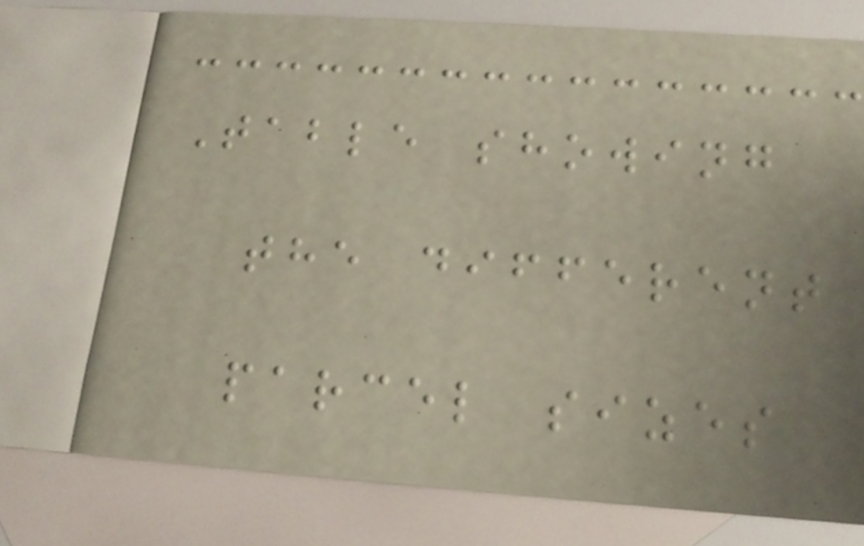Table showing
the different
parcel sizes
